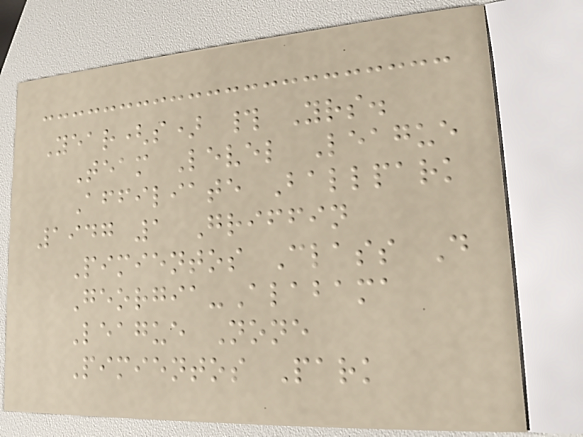Year(s) # Yrs.
Team Level League
Affiliate Ballpark
1947 1 Griffin
Pimientos Class D
Georgia-Alabama
League None
Pimientos Park
